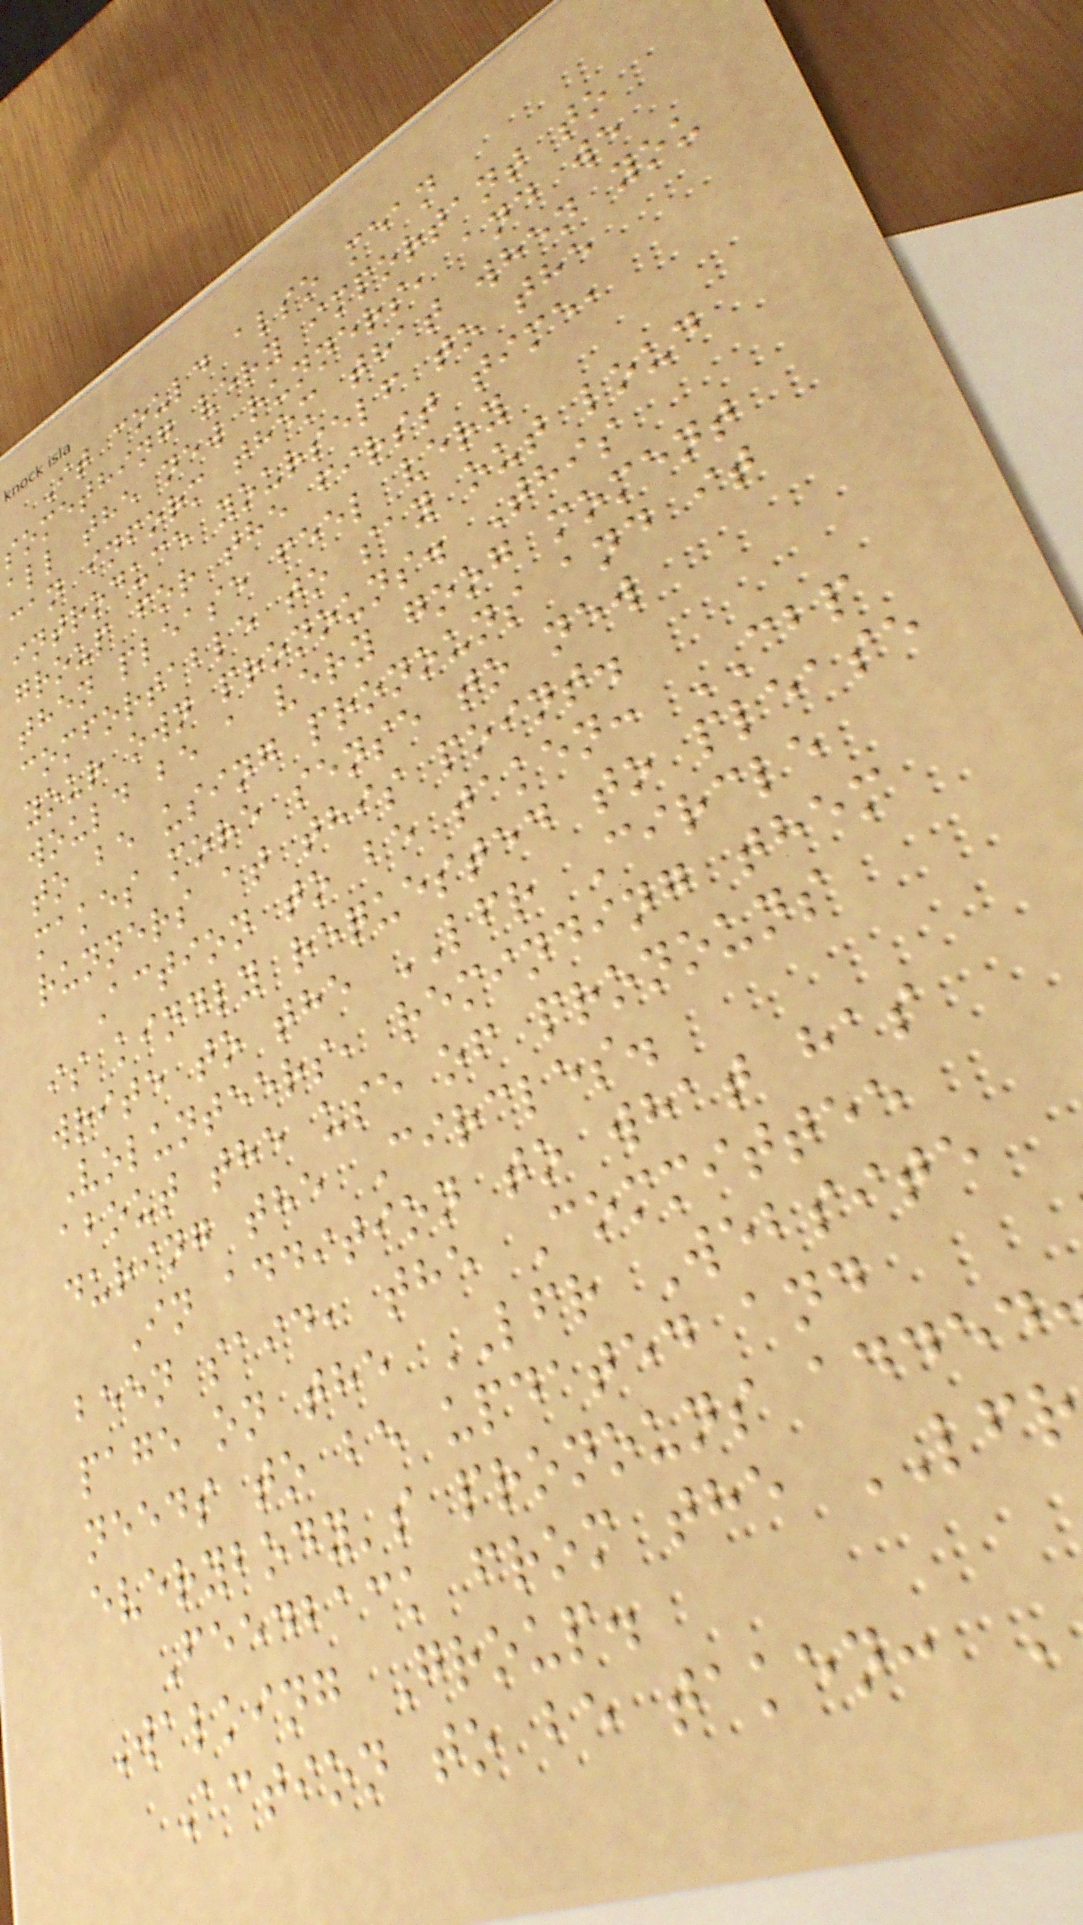It could also mean
something very important to
all the new runners, and we
can inform them that when you
introduce yourself to the
group for the first time,
then please feel very
comfortable to say out loud
your own pronouns. This
would be a very goog moment
to be using pronouns and it
makes more sense to new
runners at this point.
Action to be taken: CBP
is kindly requested to please
write to the LFR Circle
Volunteers, reminding them
about the use of pronouns
during the Circles.
In addition to what has
been said, the Committee
page on the LFR Website
needs to be updated and
everybody's pronouns added
Feedback from the LF
Walking Group.
Action to be taken:
